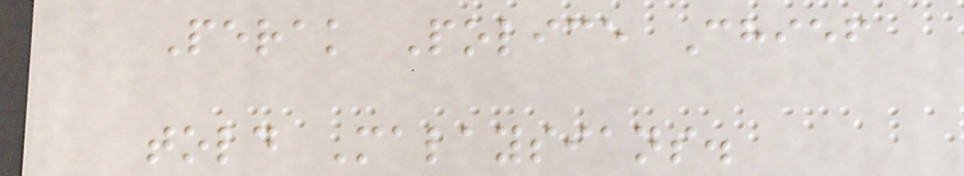Perak Police Chief
told Malaysians.
